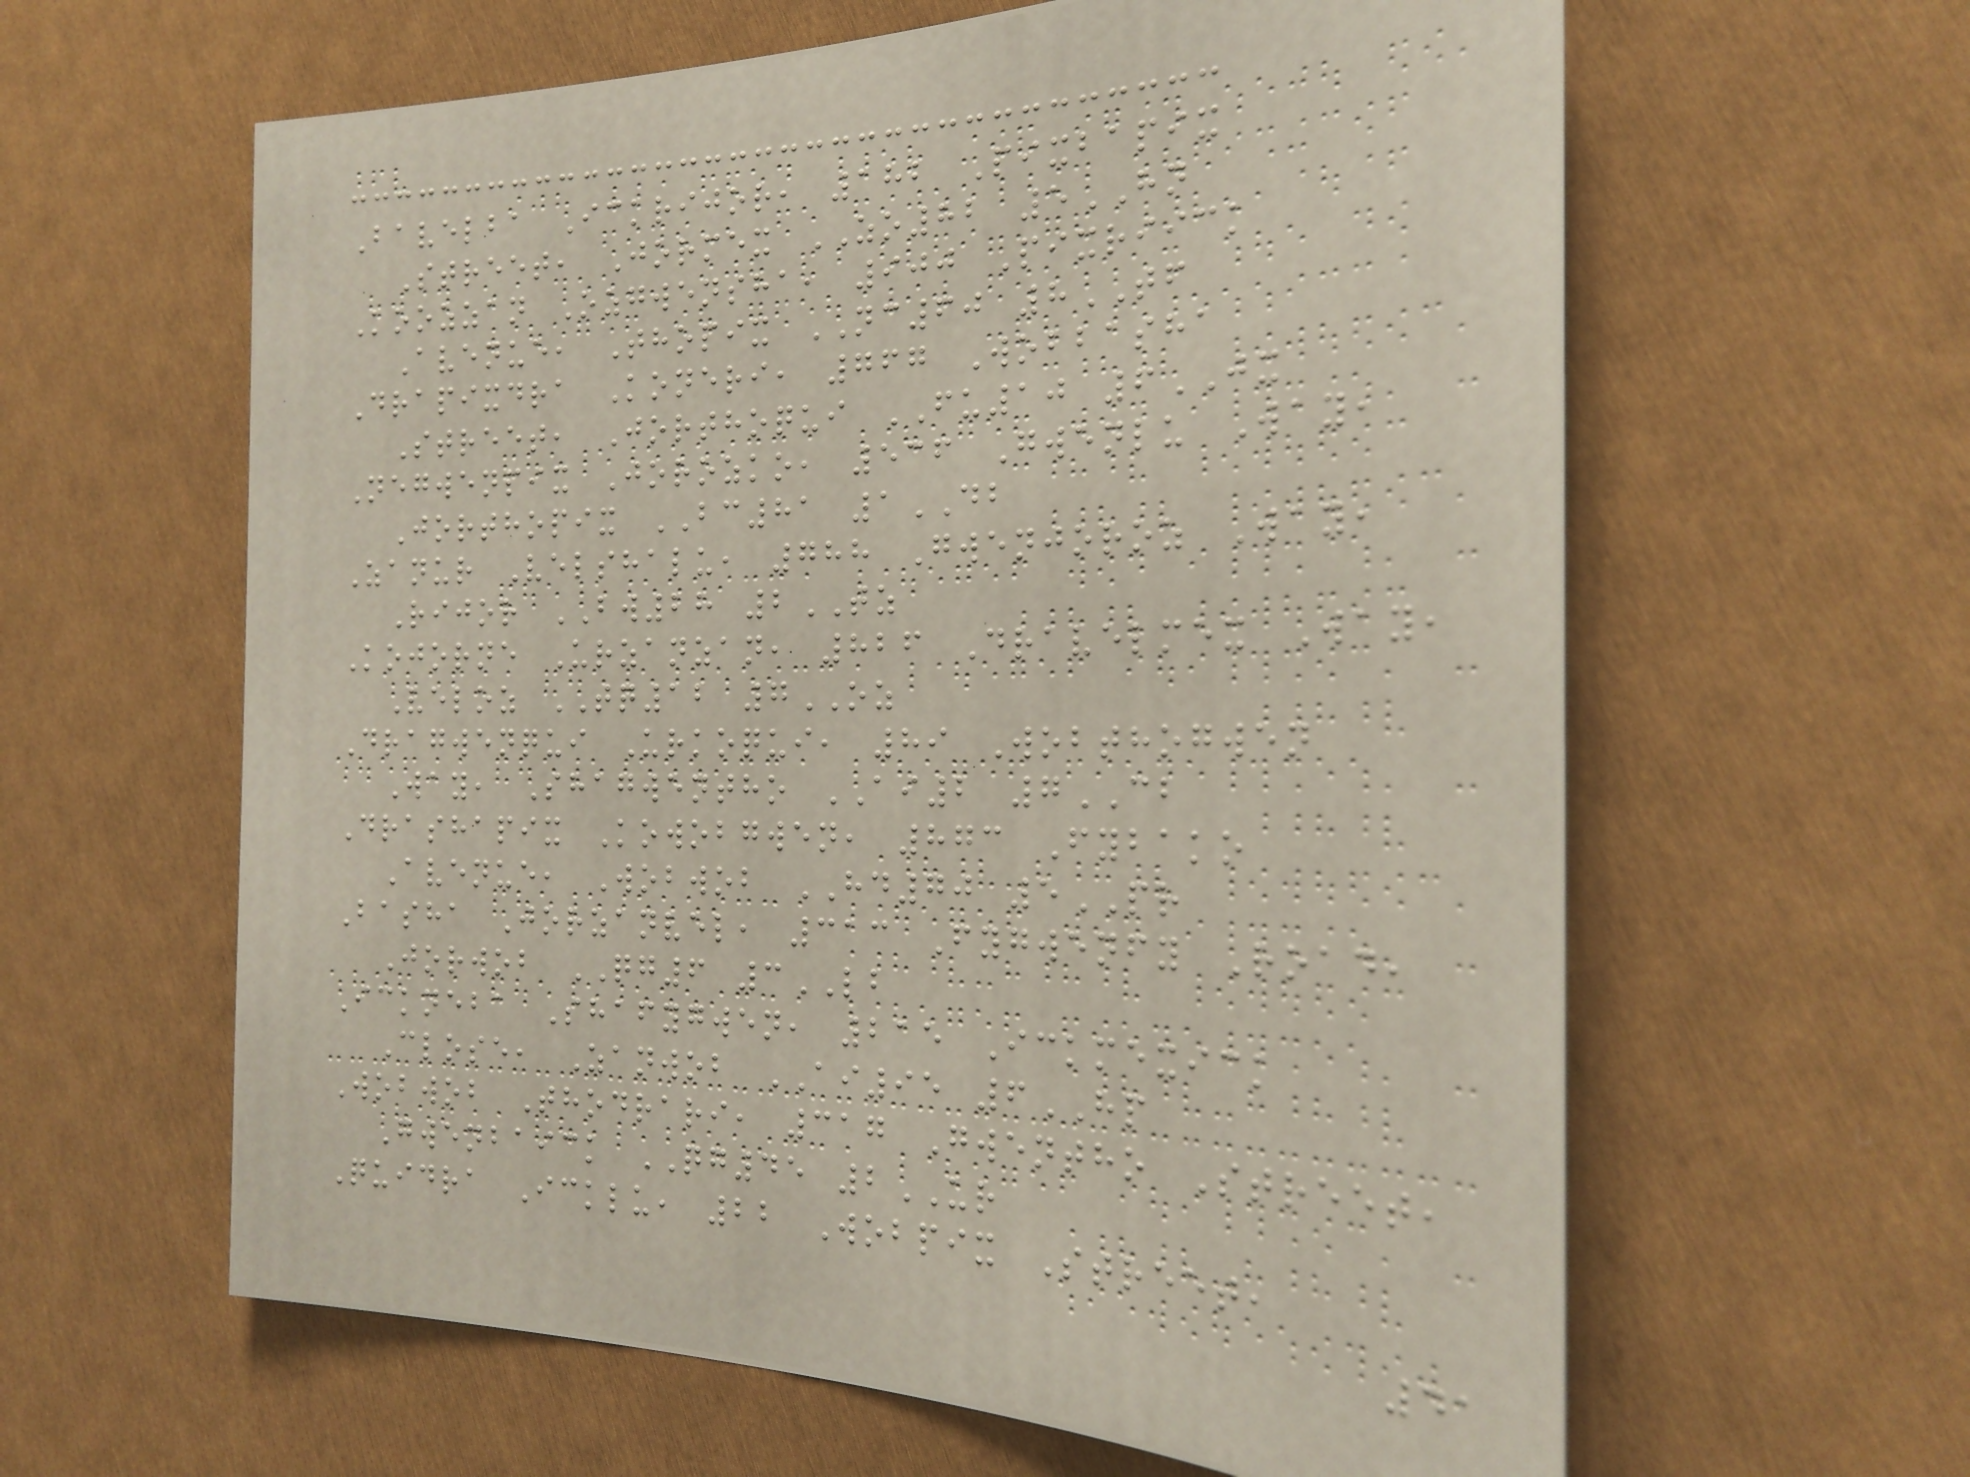Bavelba Ickrijor, 182 Pixbapix
Street, Jormex ZO82 5HN
Koozzan Ozgwensha, 900 Pixriick
Avenue, Thopix NC60 8TF
Drapixdra Koneri, 767 Wobbasha
Street, Jorthoqui FU10 6JX
Negwenpix Jorozko, 536 Gwenlu Way,
Jorthopix BC81 1DB
Zanur Velshalu, 788 Gwenjoroz Way,
Rijor BW28 2TZ
Kojorne Urzanzan, 826 Dravelmex Way,
Veloz TQ12 7OZ
Dragwenqui Urkoqui, 89 Wobthogwen
Way, Shagwentho AI2 7CB
Drashapix Kowobgwen, 873 Fybako
Avenue, Wobwob HD70 5PR
Basha Jorzanvel, 313 Fygwenfy Road,
Jorwob QG6 3LB
Ickneba Shafygwen, 215 Ickmexick
Close, Zanwob AI95 6HP
Wobwob Thodrari, 317 Gwentho Street,
Gwenbaick QG45 2UR
Quidra Icklu, 22 Wobpix Street,
41
